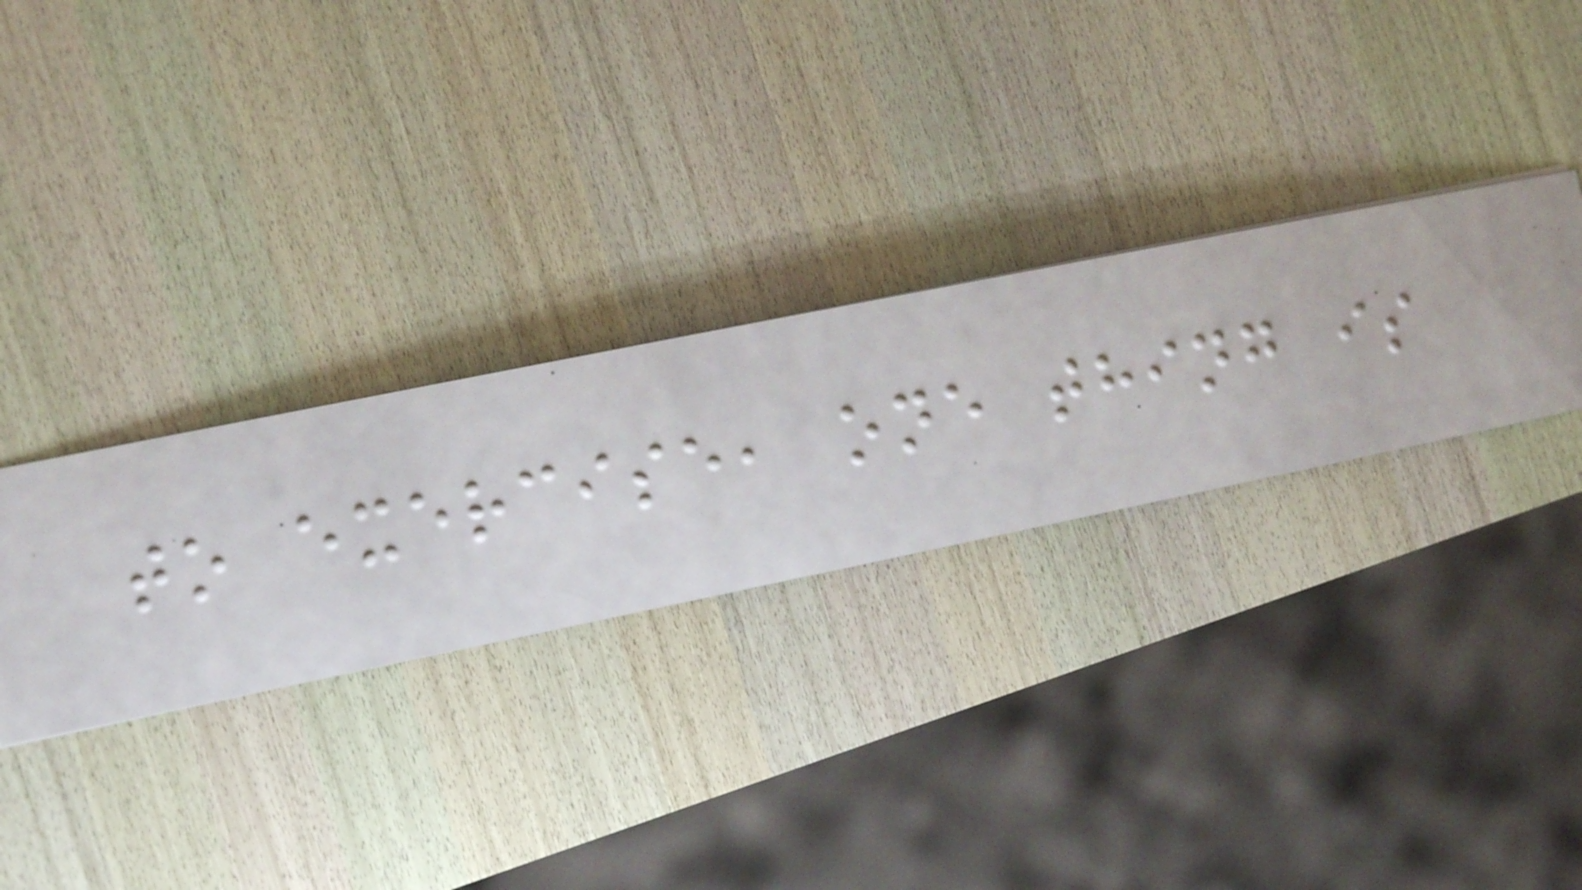to exercise, one thing is
